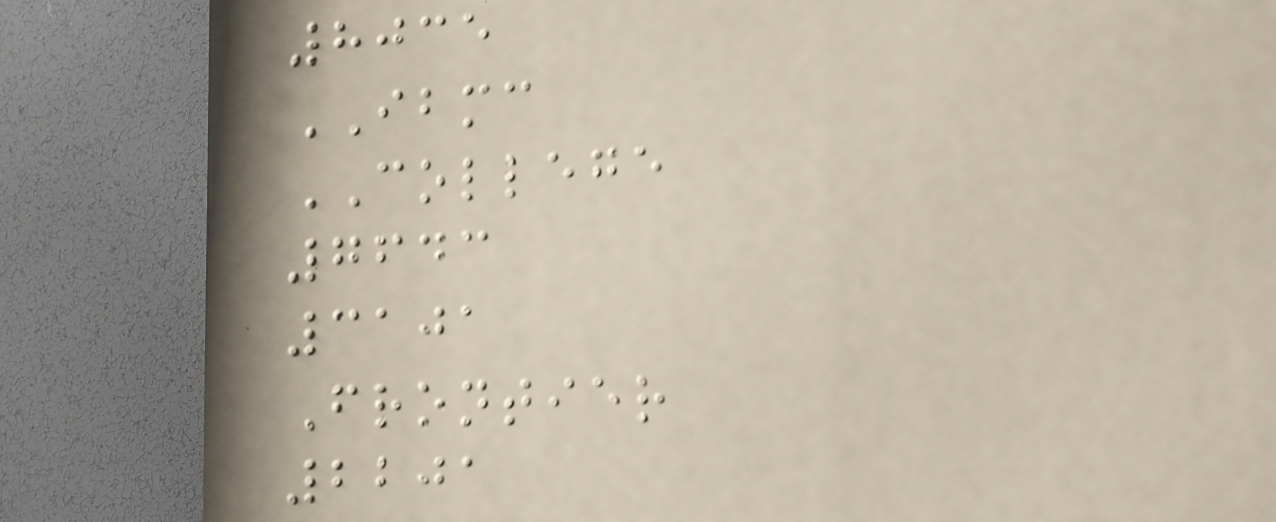8035
IBMC
COLLEGE
7643
3101
Frontier
2201
